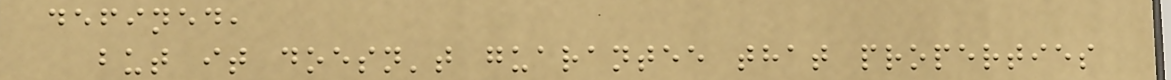defined,
but it doesn't guarantee that properties
